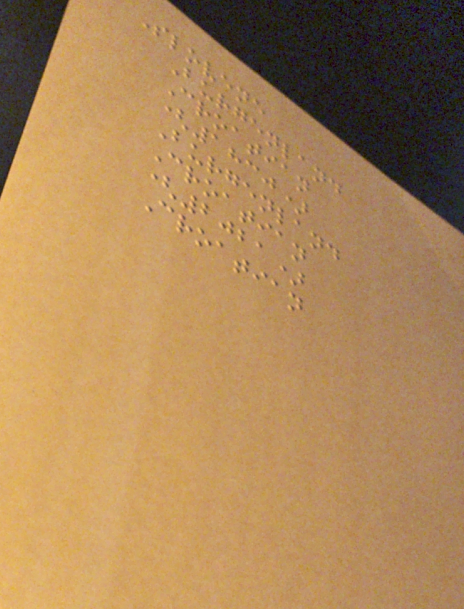Slovene
Burgenland
Croatian
(1830)
Burgenland
Croatian
(2021)
Croatian
